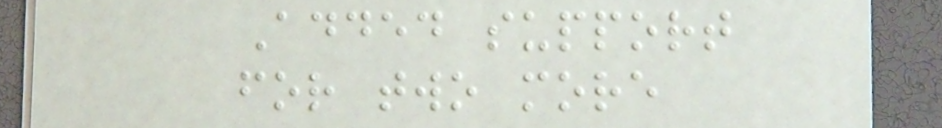Added support
for two more
